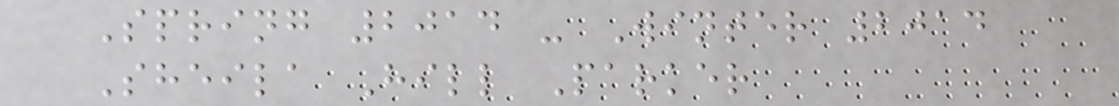Spring 2014 - Winter 2014
Sheila Hill Parker
